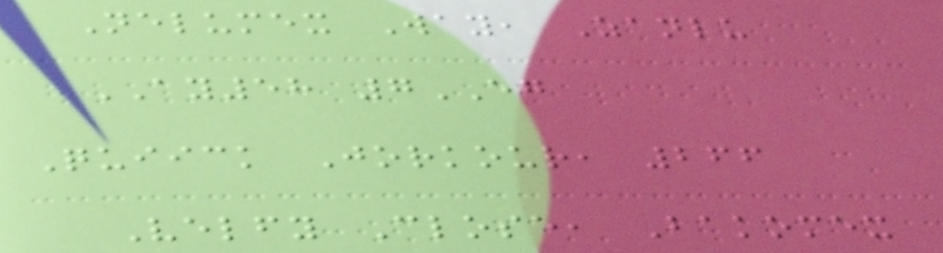Nelumex Way, Zanlu
AY58 7EG
Quiick Jorkour, 266
Velfy Close, Bakomex
